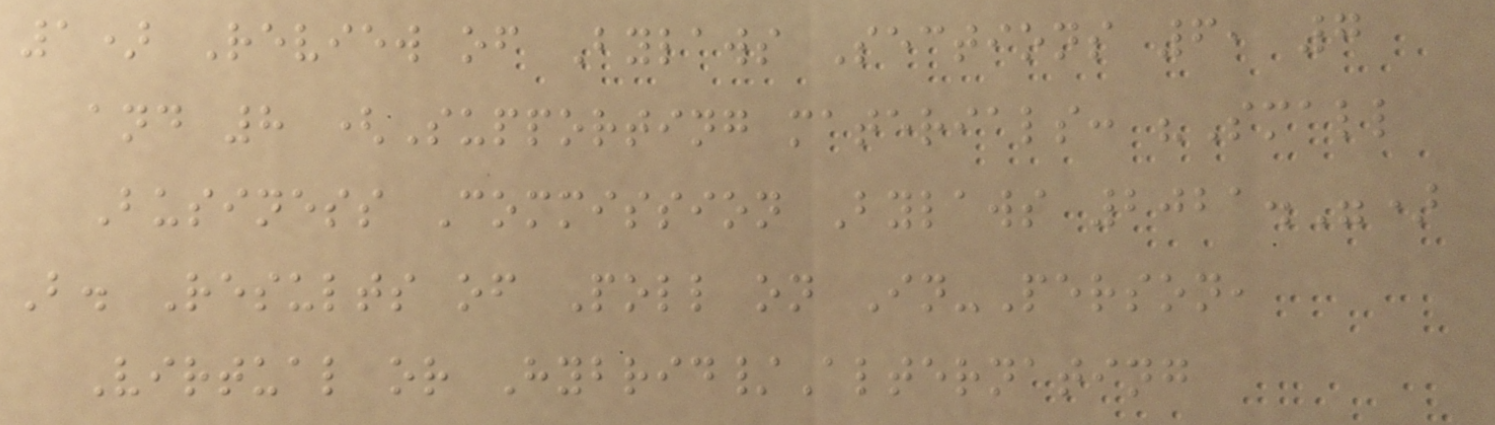1) Review of Bylaws Sections 6, 7
and 8 (Supporting materials: "Small
Business Commission Bylaws 2021.")
B. Results of Poll on In-Person,
Virtual or Hybrid/Alternating
